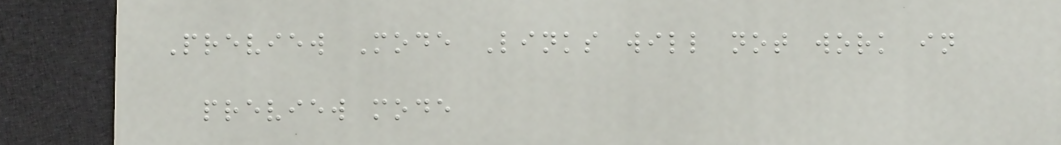Preview Mode Links will not work in
preview mode
